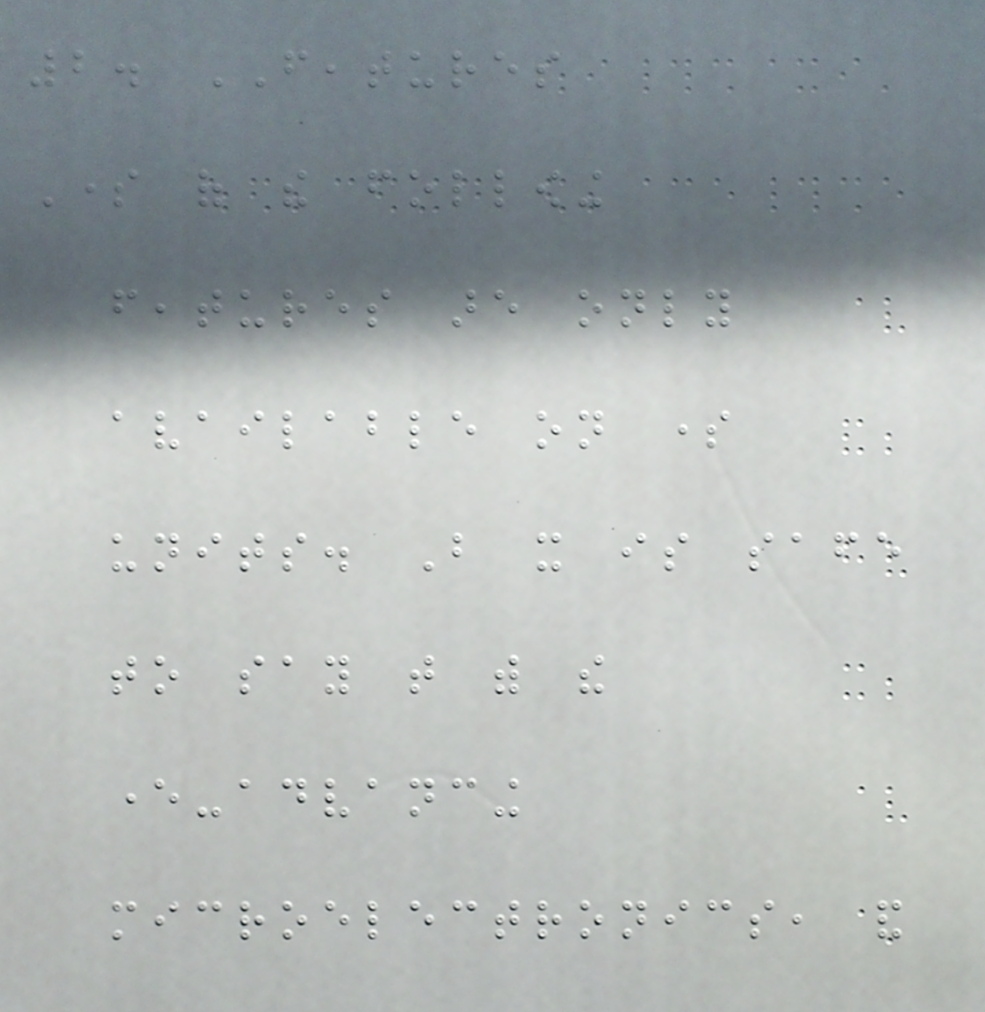2. FEATURES
Some of the following
features are only
available on some
units. But it is safe
to say that with the
ever-advancing
microelectronics, and
